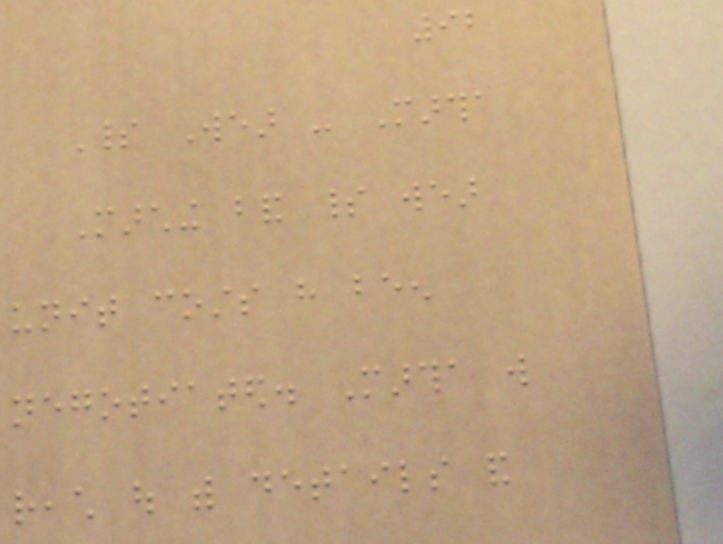92
Spirit Wear - Martha
Marching band spirit wear
unit costs have been
negotiated. Martha will
reach out with details and
